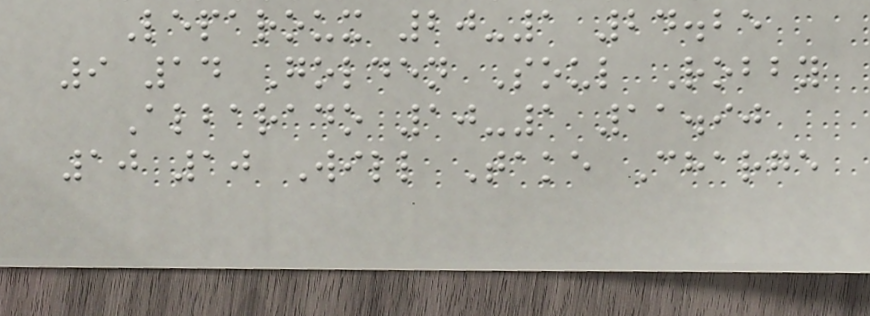Leparoux 20-1 24.25
9 14 Golden Soul Robby
Albarado 10-1 11.90
10 10 Will Take Charge
